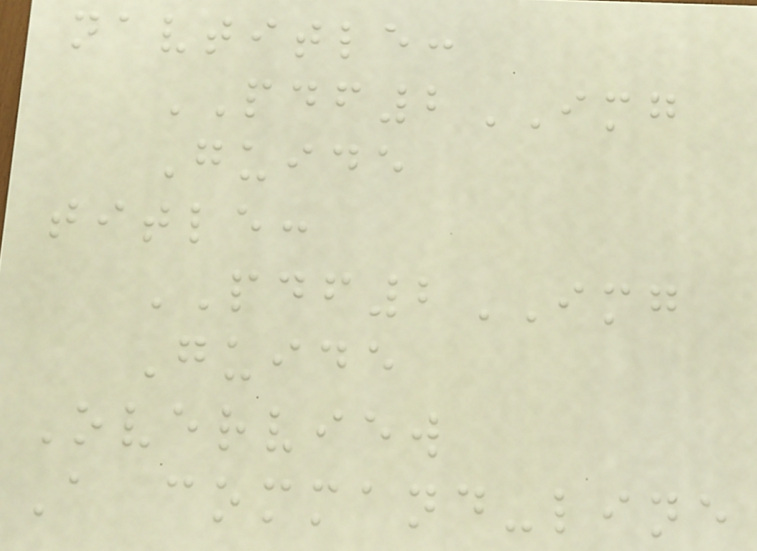navtitle:
PDF2IMG
Guide
title:
PDF2IMG
Guide
Overview
A command-line
